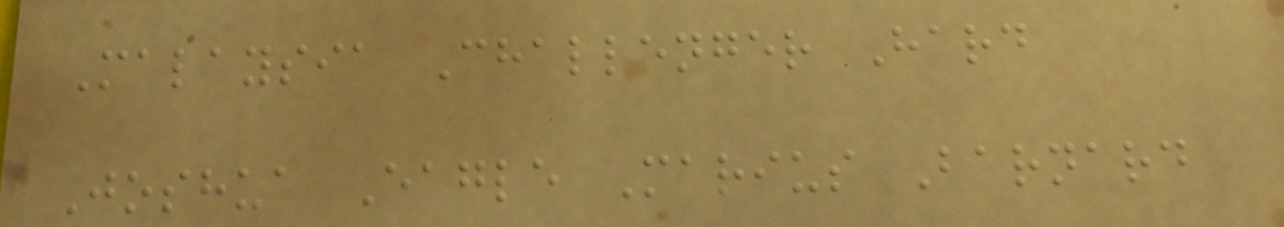Malaysia Challenger Hard
Joshua Eagle Marius Barnard
